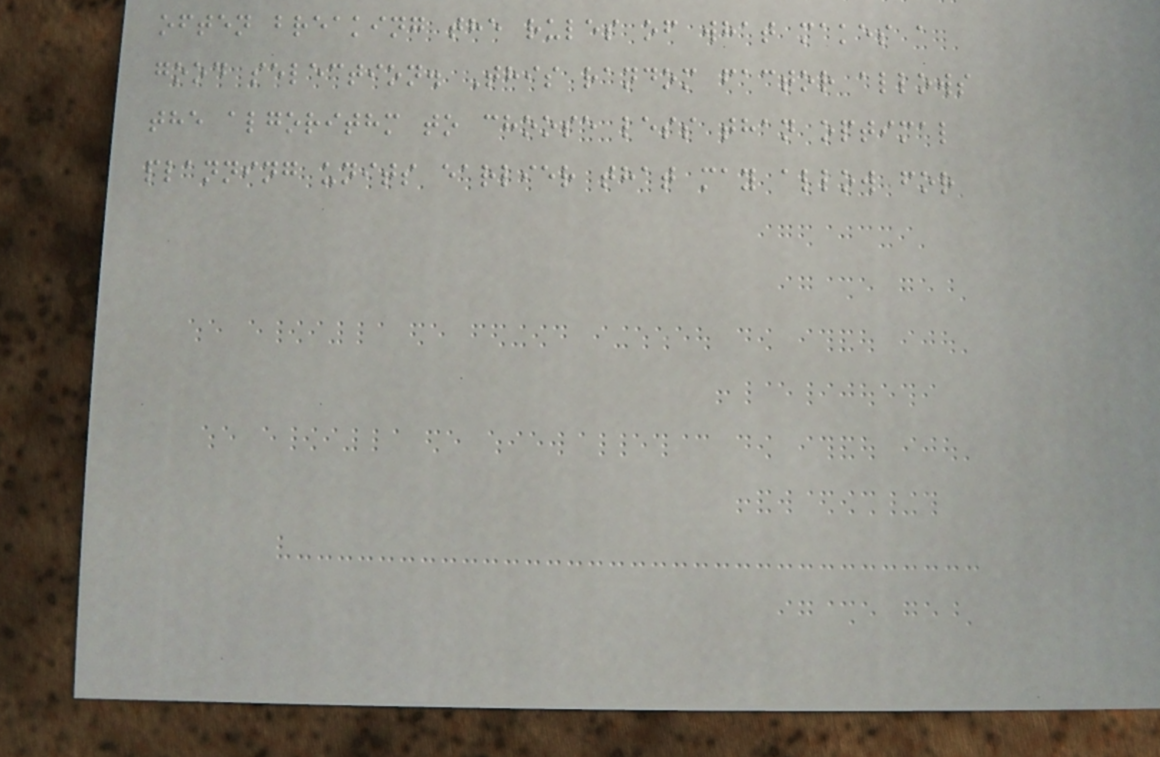often breaking the rules of what makes a
good selection. This random factor allows
the algorithm to choose less than optimal
planning units earlier that may allow for
